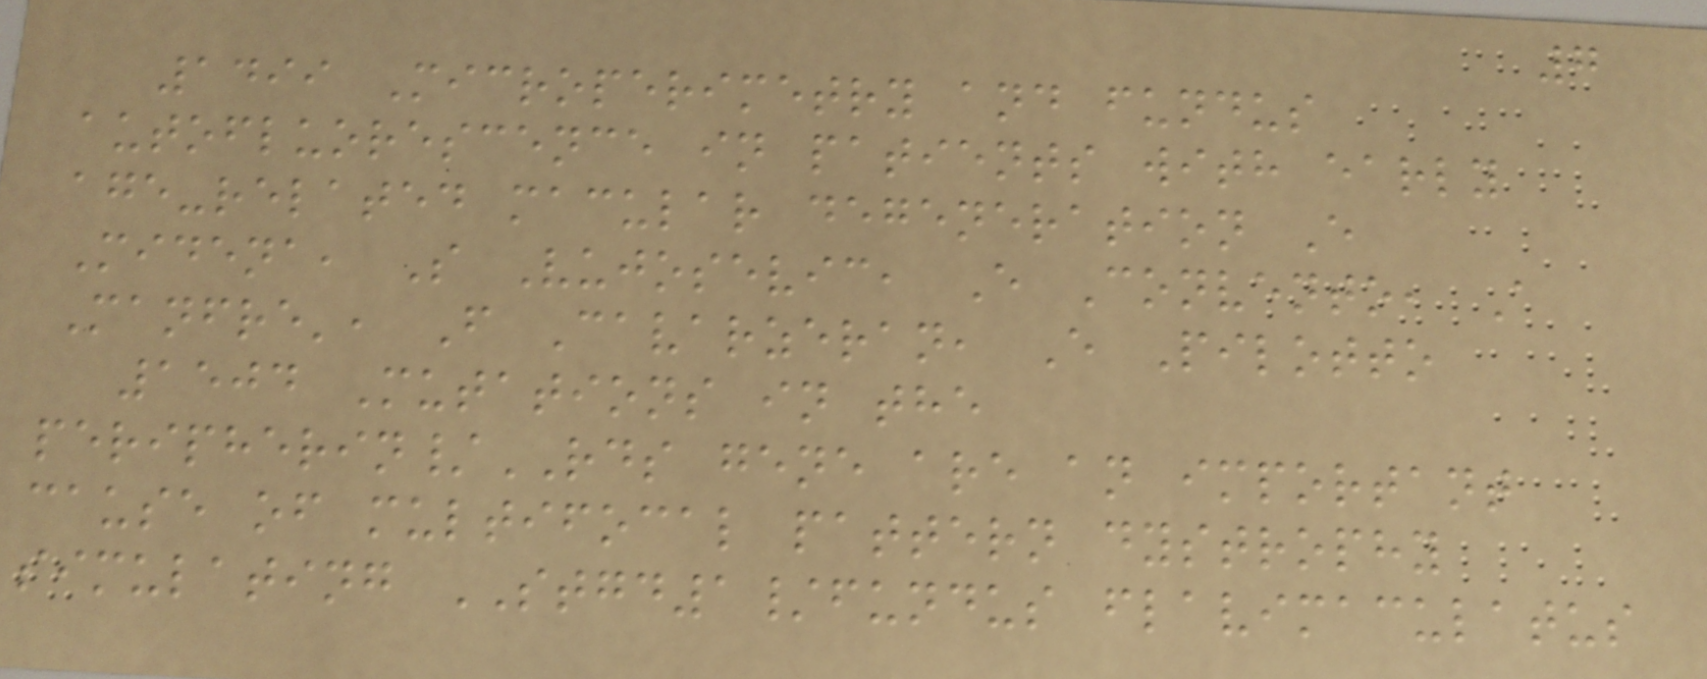7
1499 Microperimetry and fundus
autofluorescence in patients with early
age-related macular degeneration E
Midena, S Vujosevic, E Convento, A
Manfre', F Cavarzeran, E Pilotto
1504 Mutations in the
peripherin/RDS gene are an important
cause of multifocal pattern dystrophy
simulating STGD1/fundus flavimaculatus
